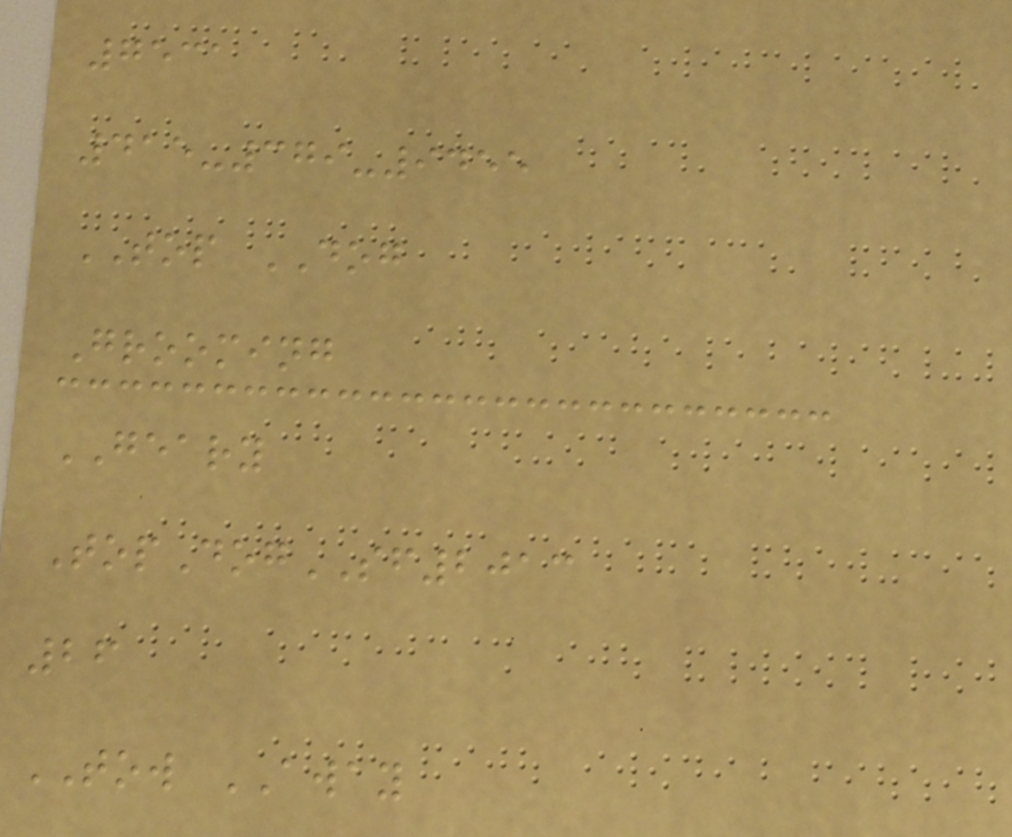7531
415-379-9455
TOP DOG
Grooming
GEARY
TopDogSF2013
26
TOW AWAY
